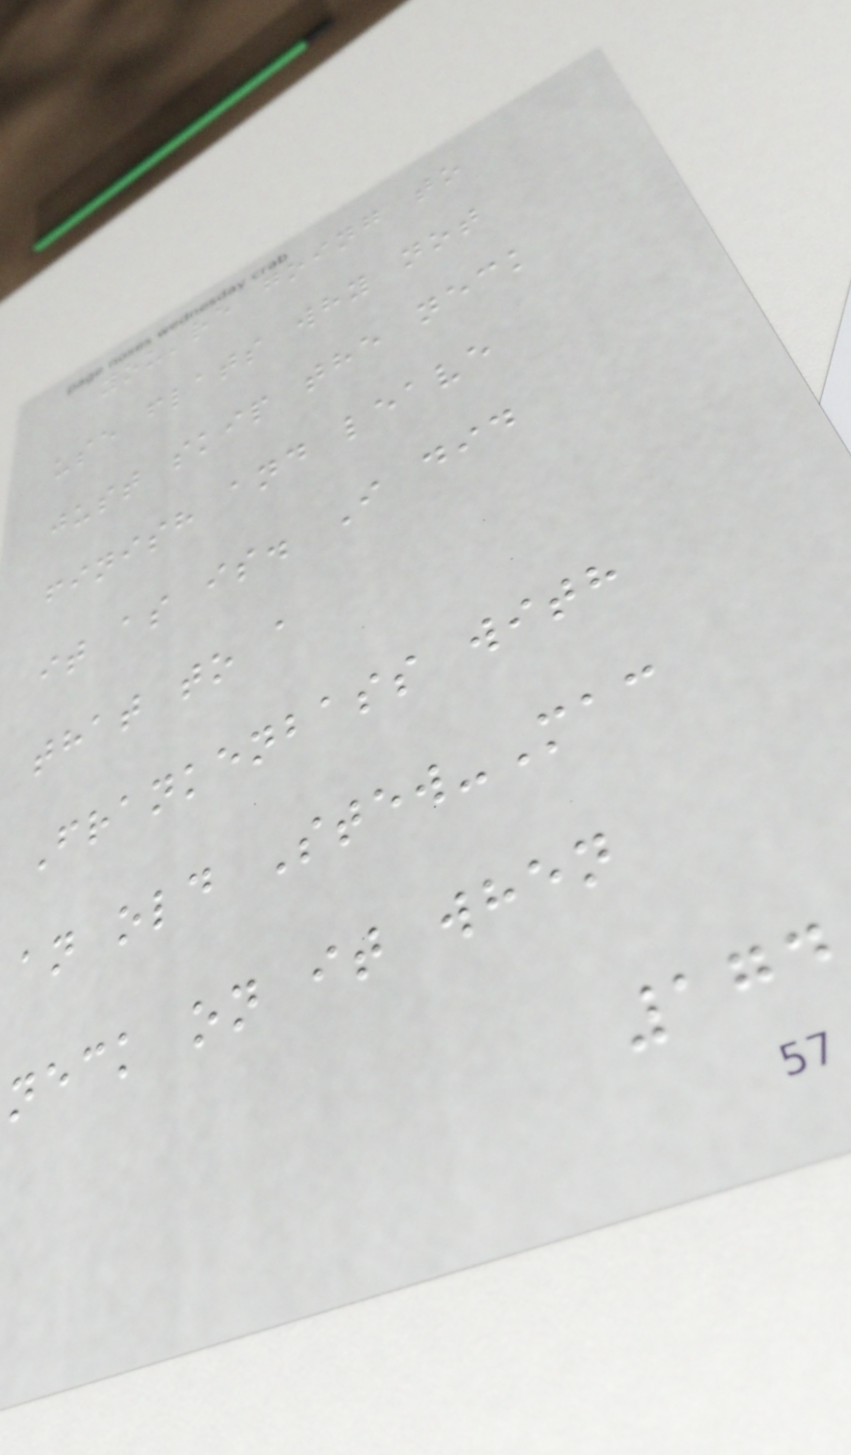you're going to
use flats why not
just skip the neck
finish and leave
it as is. I did
that to a
Frankenbass with
an old Stew-Mac
neck on it when
174
